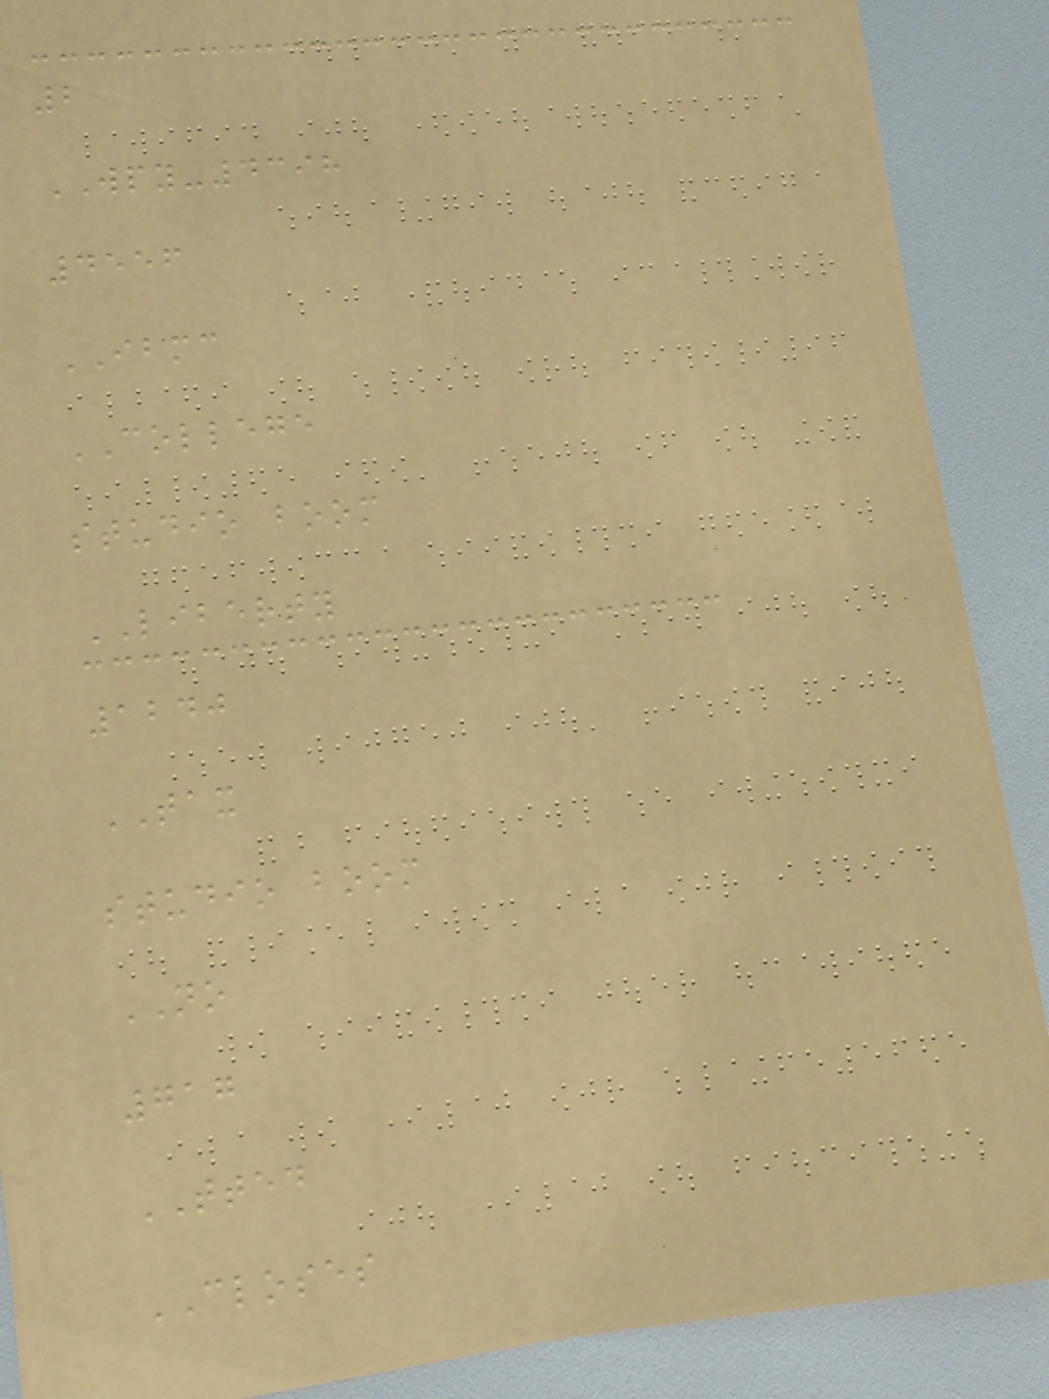2
WPY-4398
4556
IBMC
COLLEGE
studio boom
LIBERTY
1240
TAX
studio boom
NO
717
TTED
CLOSES
